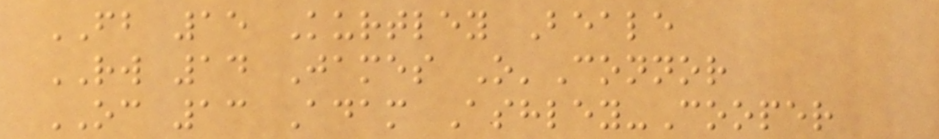FB 15 Kurtley Beale
RW 14 James O'Connor
OC 13 Adam Ashley-Cooper
